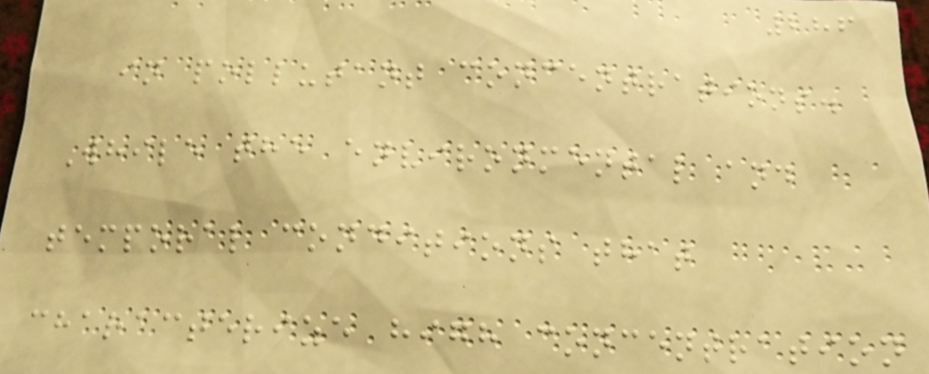286
in pollutant concentrations.
While the environmental and
temporal conditions that
characterize high concentration
